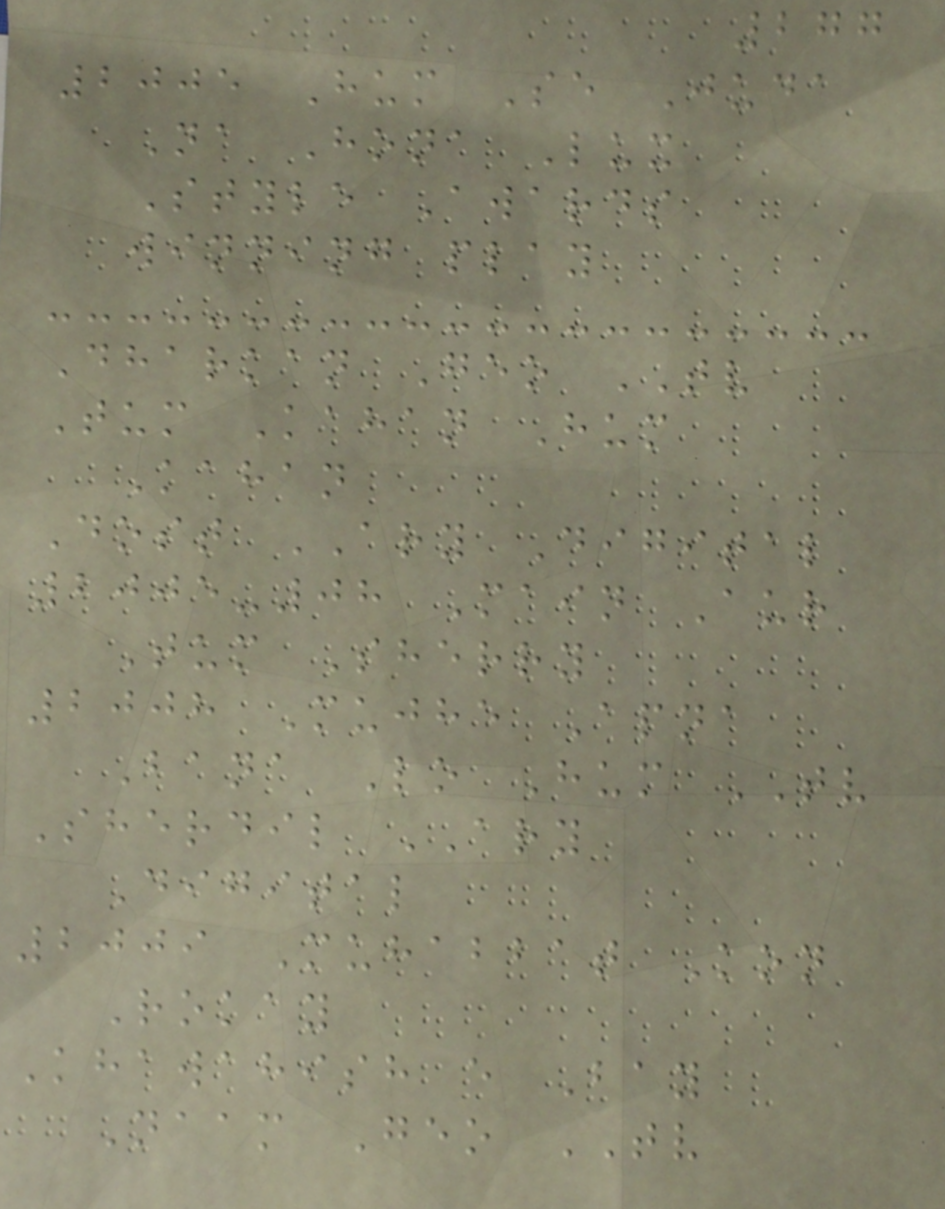277
2005 Hum Se Juda
Na Hona Lux
Style Awards
winning play
Dharkan Geo TV
Tum Kahan Hum
Kahan
Dost ARY Digital
2005-08 Main Aur
Tum Sherry
2008 Mujhe Apna
Bana Lo Hum TV
Sherdil ARY
Digital
2009 Muhabbat Kon
Rokay
Khawahish e Bay
Naam Geo TV
